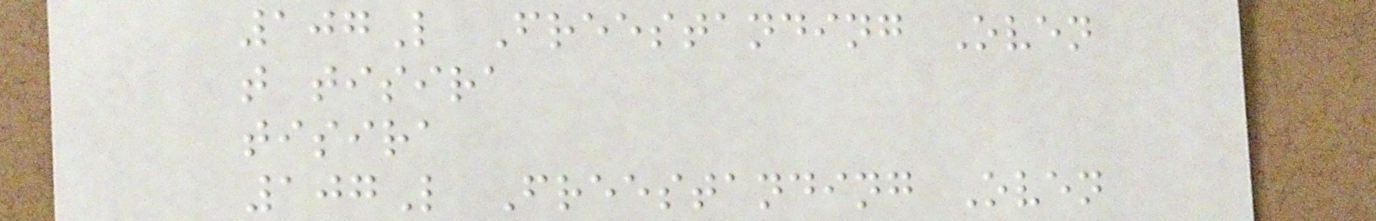107L Freestanding Oven
t tisira
tisira
107L Freestanding Oven
